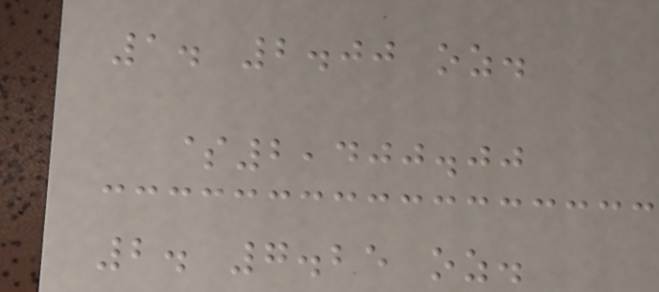1. 2.00 oz.
$2,400.00
2. 7.25 oz.
